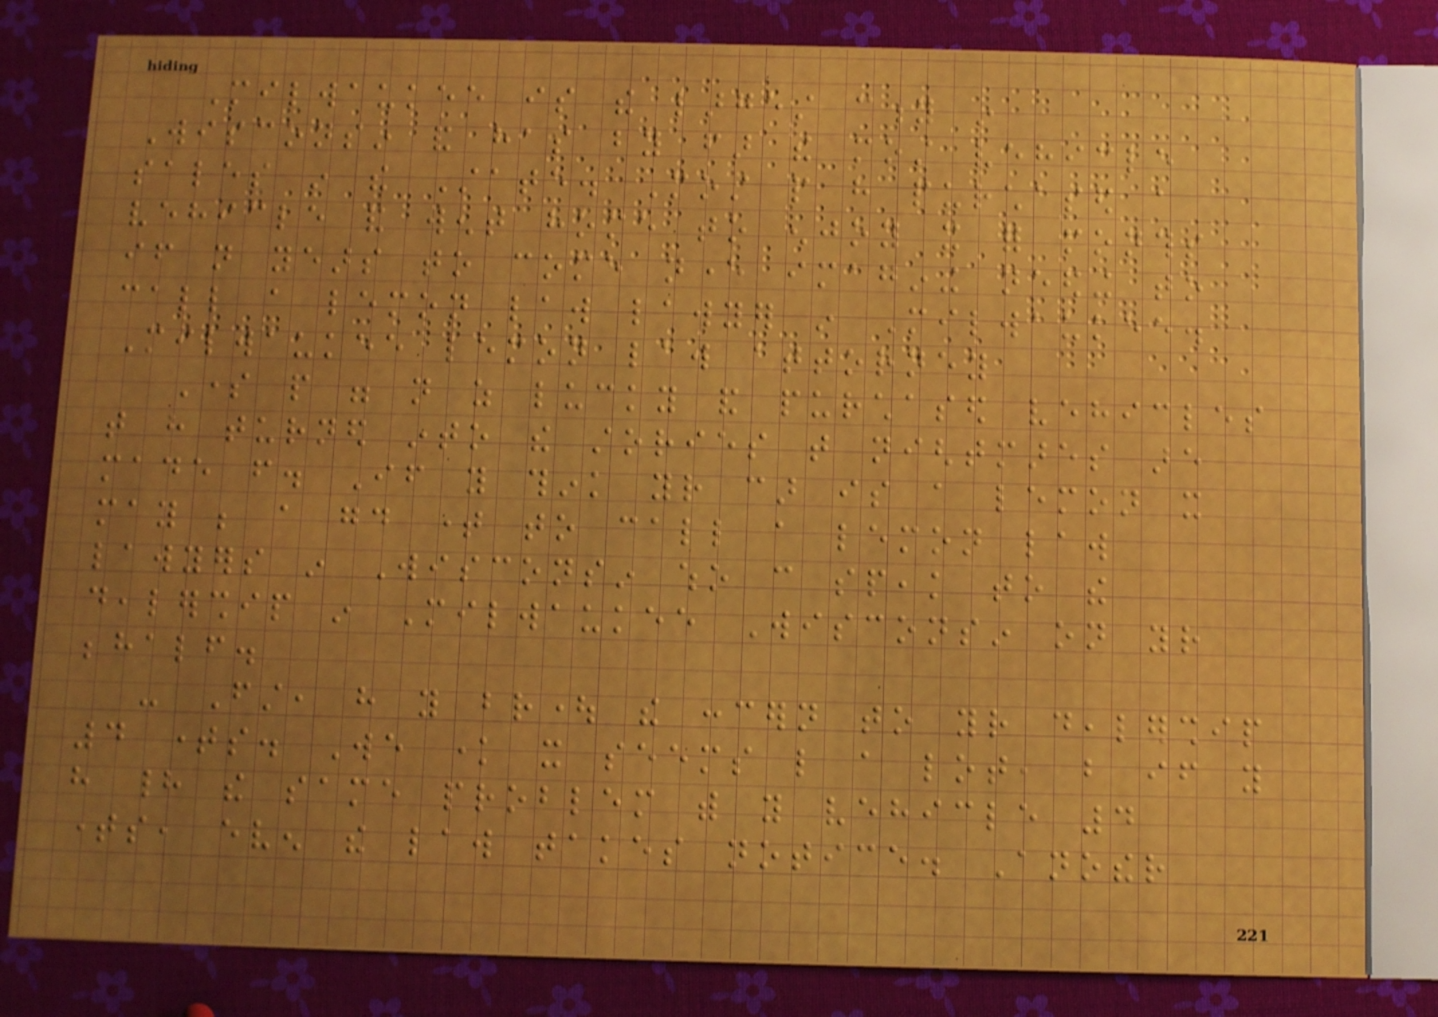Milwaukee is the largest city in
Wisconsin and has by far the most vehicle
sales in the State. Most people have purchased a
vehicle and went home to enjoy it for months
if not years to come never imagining needing to
call a lemon law lawyer in Milwaukee.
Milwaukee lemon law attorney
Some people were not as lucky and purchased vehicles
that have turned into the stories that nightmares are
made from. If you think your car is a lemon it
may be a good time to call a lemon law
lawyers in Wisconsin who can speak to the
dealership in Milwaukee Wisconsin on your
behalf.
- First, have you brought the concern to your dealership
4 times. We know it seems like a lot, but if you
have had the same problem with you vehicle 4
times, even the law takes notice. Another
